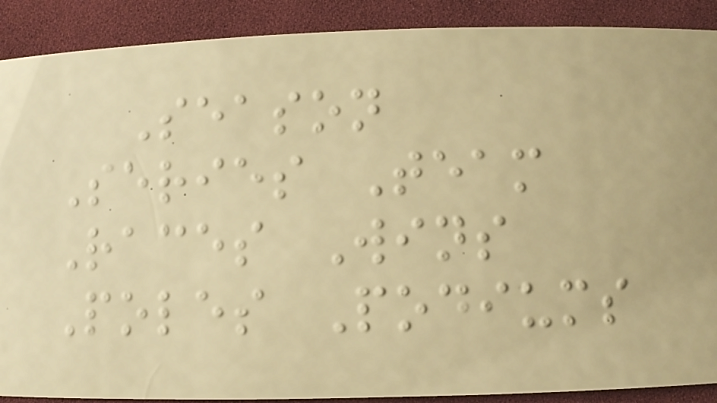Season
Series Team
Races Wins
Poles Podiums
